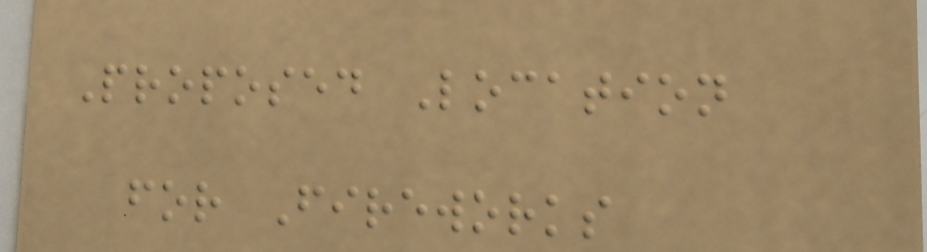Proposed Location
for Fireworks
